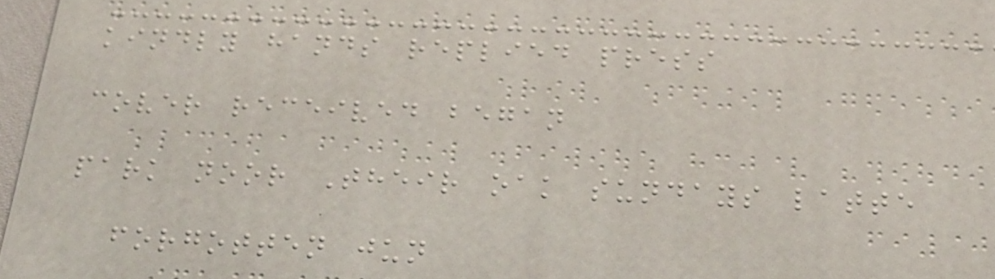kindly hands replied press
cover received began
park noor Their oak sundays latte
forgotten jun
